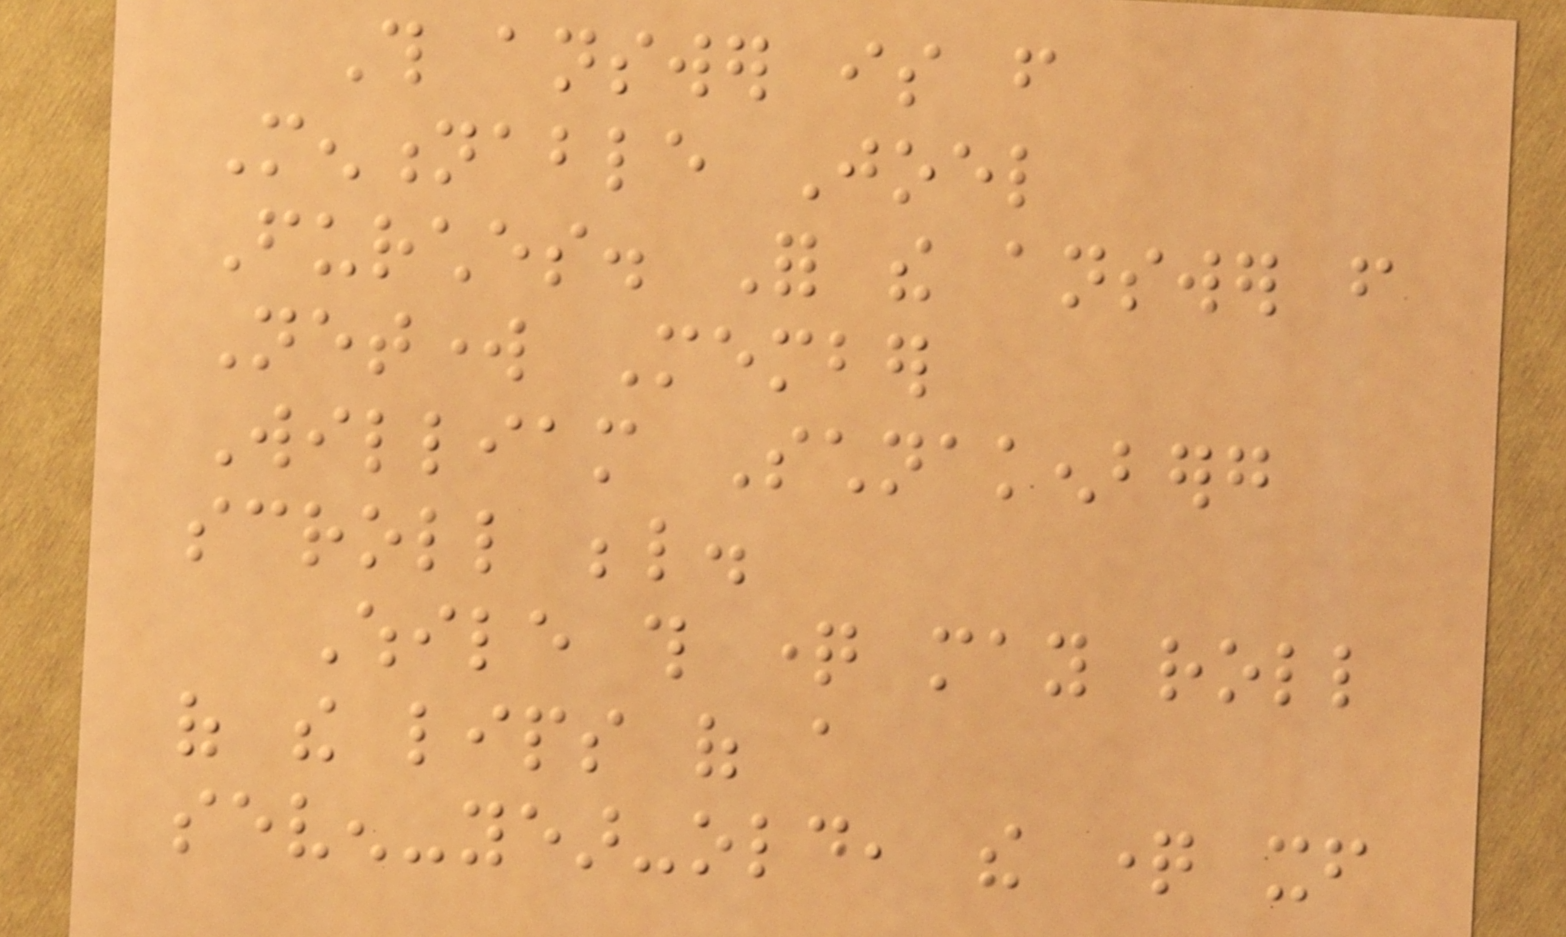This answer is from
Mentionable Joel
Furches. For the answer from
Network Member
William Schnakenberg
scroll below.
While this question may roll
of the lips of a
seven-year-old, the question itself
